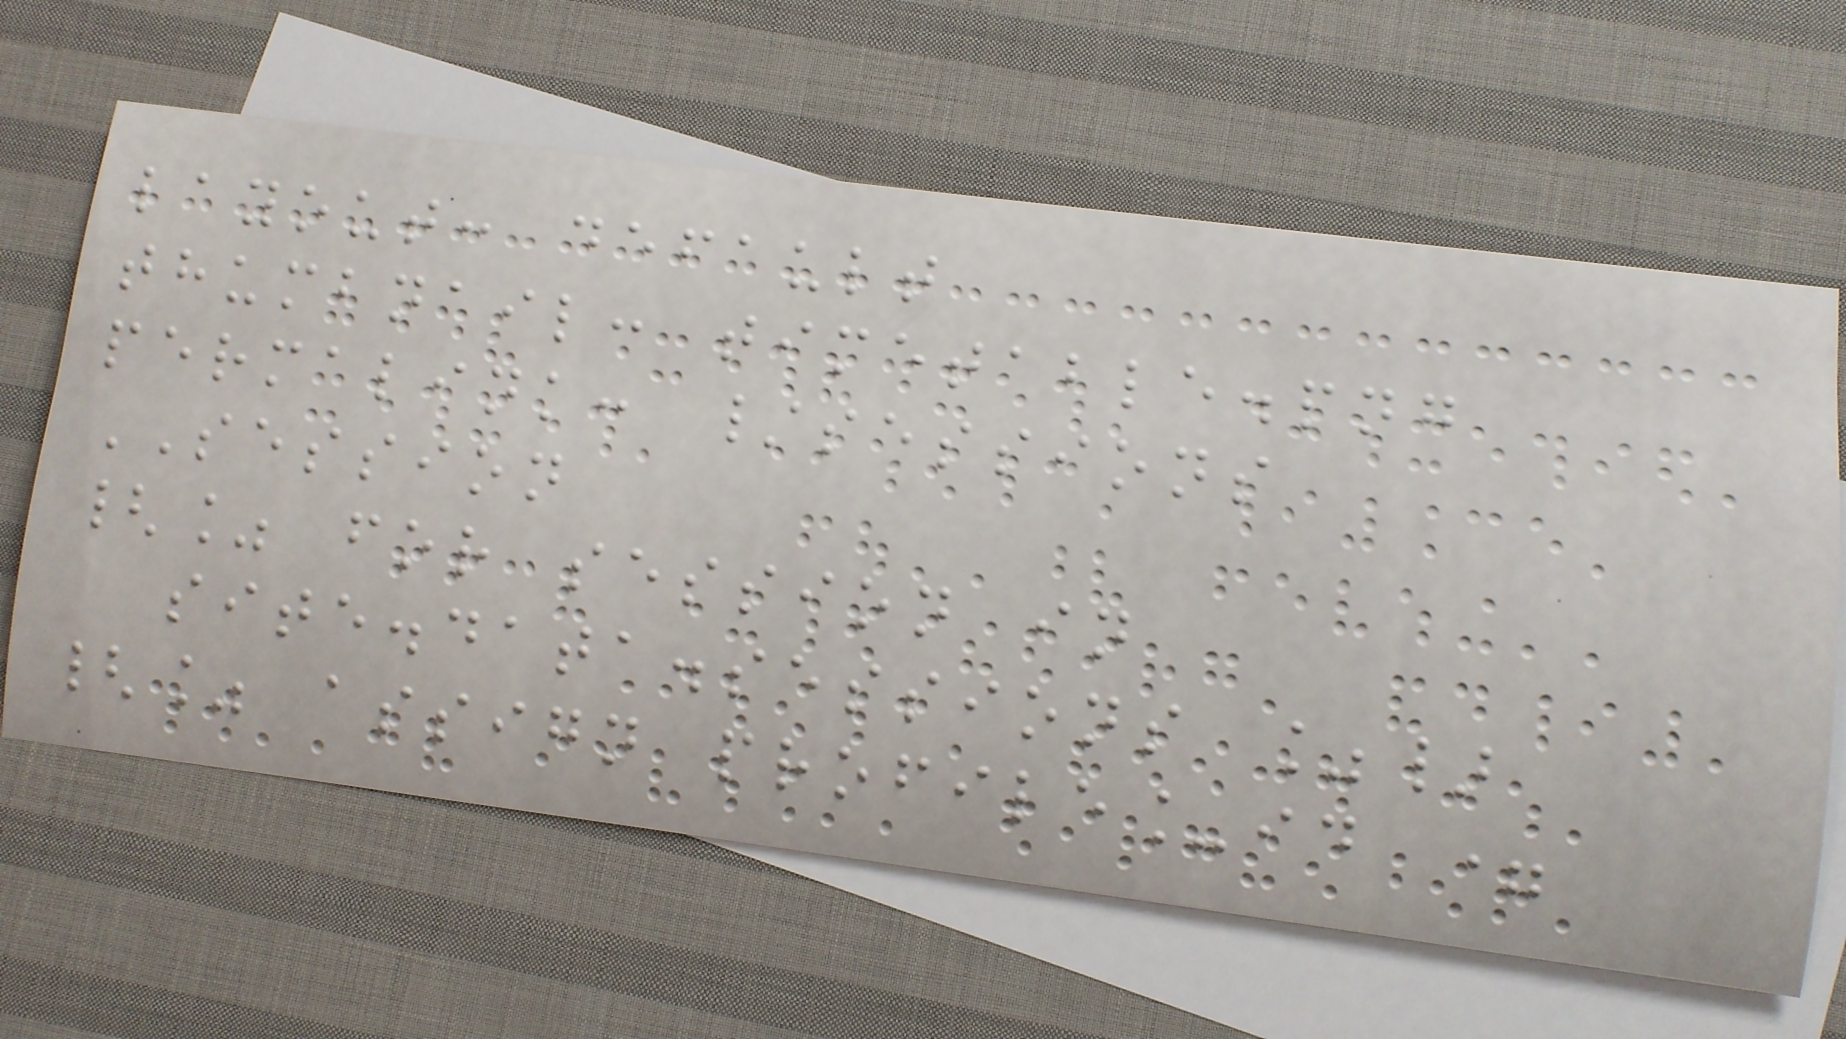layout: default
thumbnail: timetable.png
permalink: /sessions
SESSION
{% for session in
site.data.sessions %}
{% assign profile_id =
